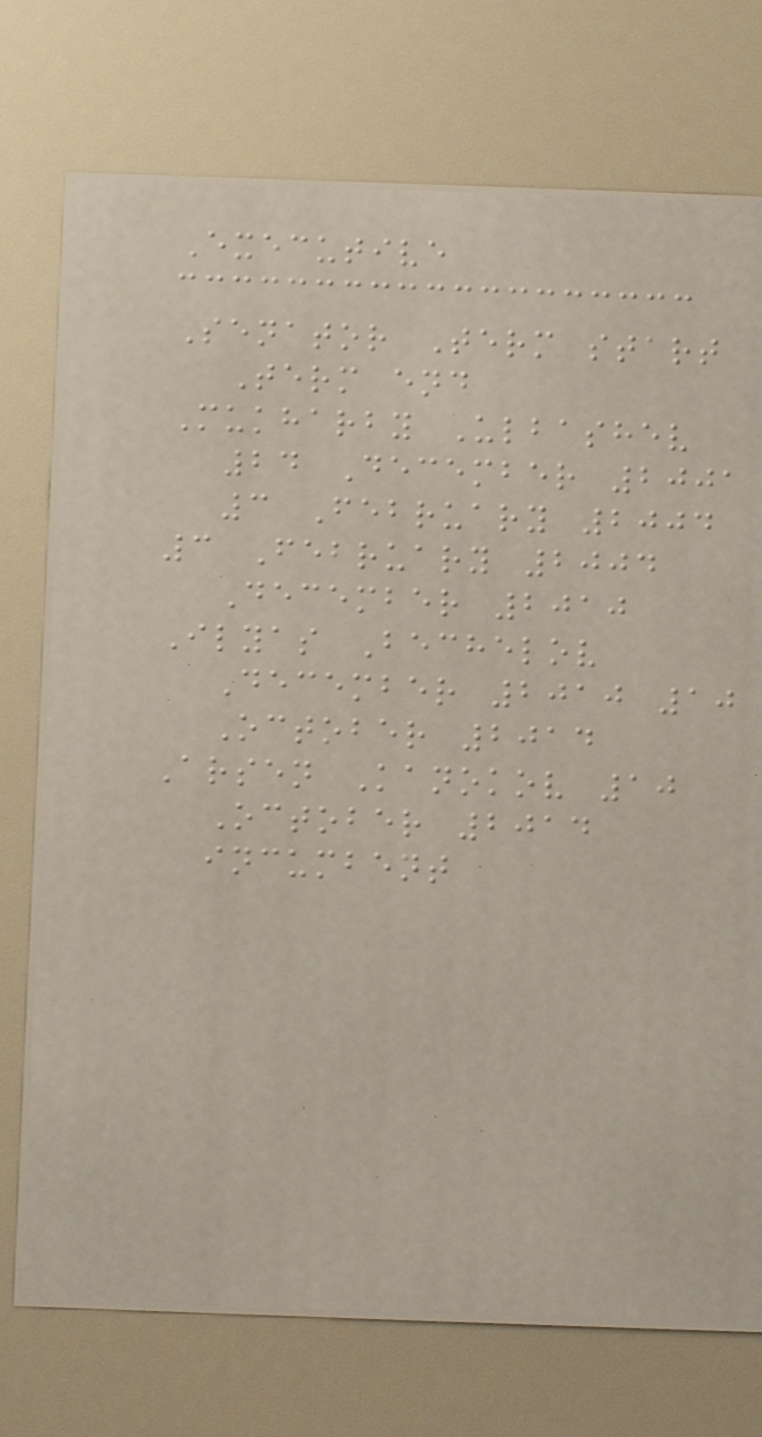Executive
Senator Term start
Term end
Mukharby Ulbashev
24 December 2001
3 February 2004
3 February 2004
December 2010
Ilyas Bechelov
December 2010 10
October 2014
Arsen Kanokov 10
October 2014
incumbent
